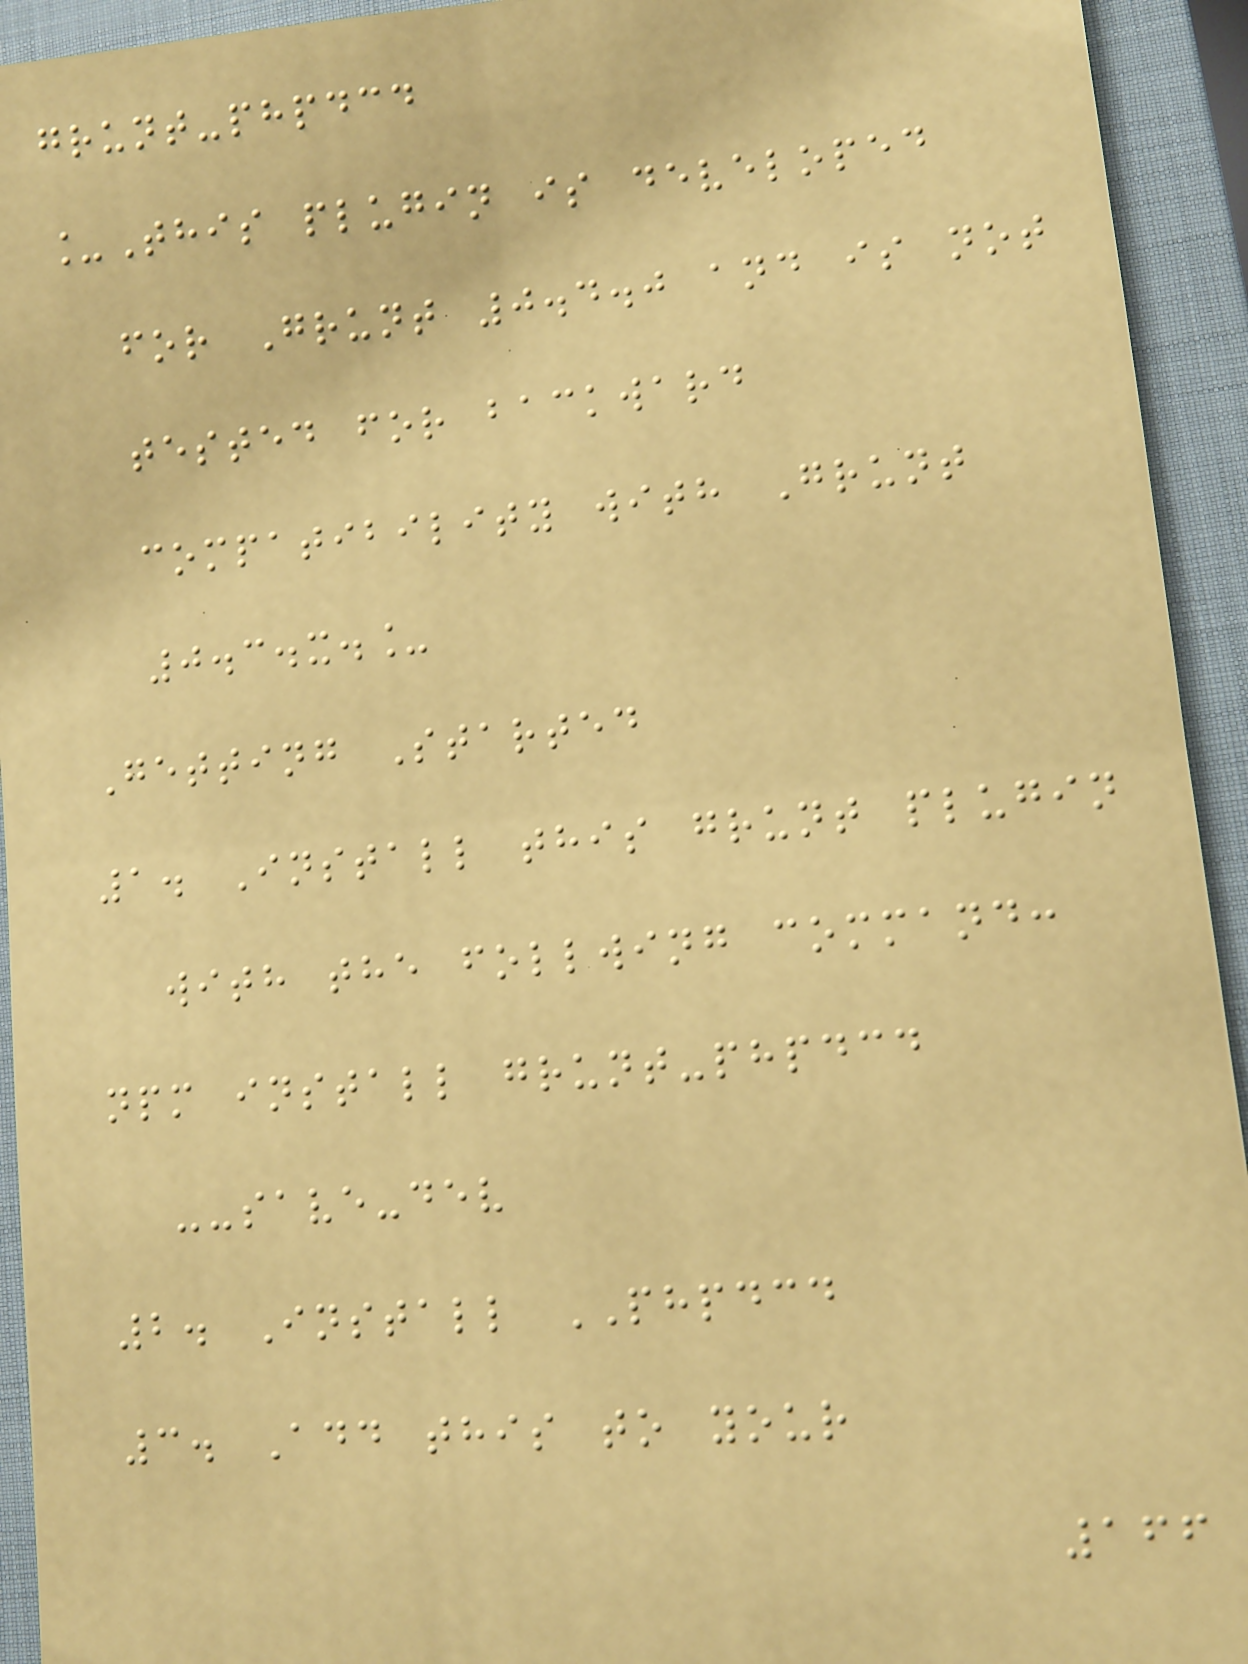grunt-phpdcd
_This plugin is developed
for Grunt 0.4.0 and is not
tested for backward
compatibility with Grunt
0.3.x._
Getting Started
1. Install this grunt plugin
with the follwing command:
npm install grunt-phpdcd
--save-dev
2. Install PHPDCD
3. Add this to your
166
